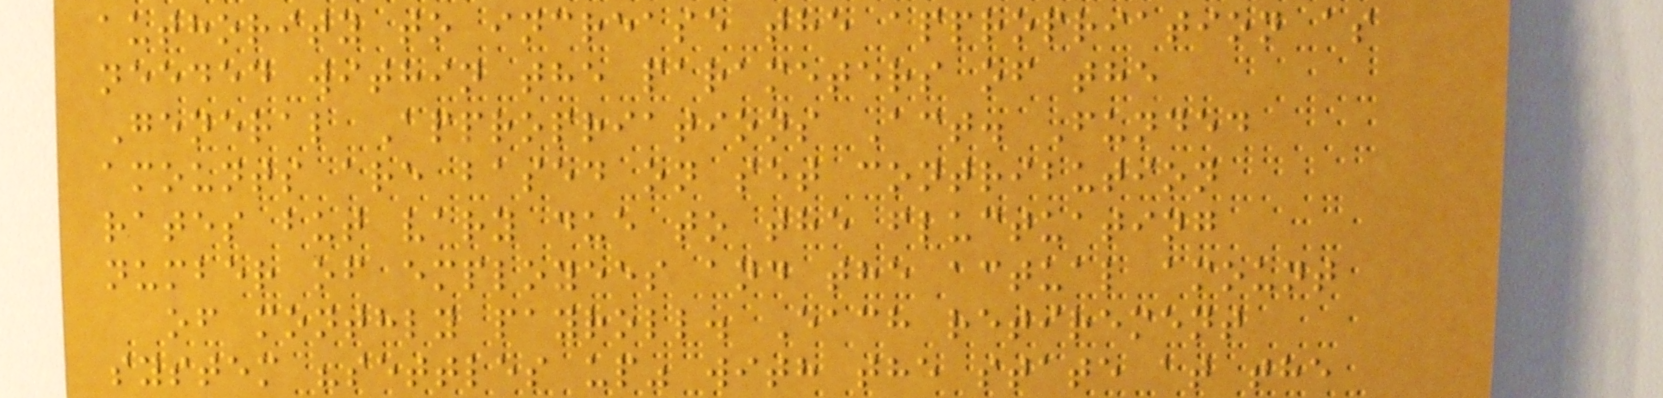authority to increase the appropriation as
needed within the parameters of the
General Appropriations Act. Funded
amounts are based on set contribution
rates but vary due to the fluctuating
number of employees and the actual amount
of monthly payroll. Each retirement
system "settles up" with the state at the
